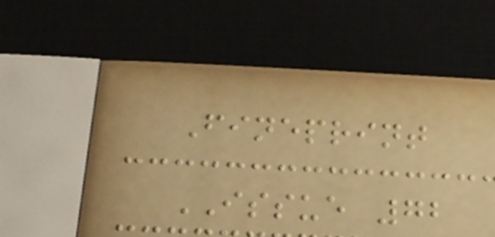Fineprint
ISSUE 72
